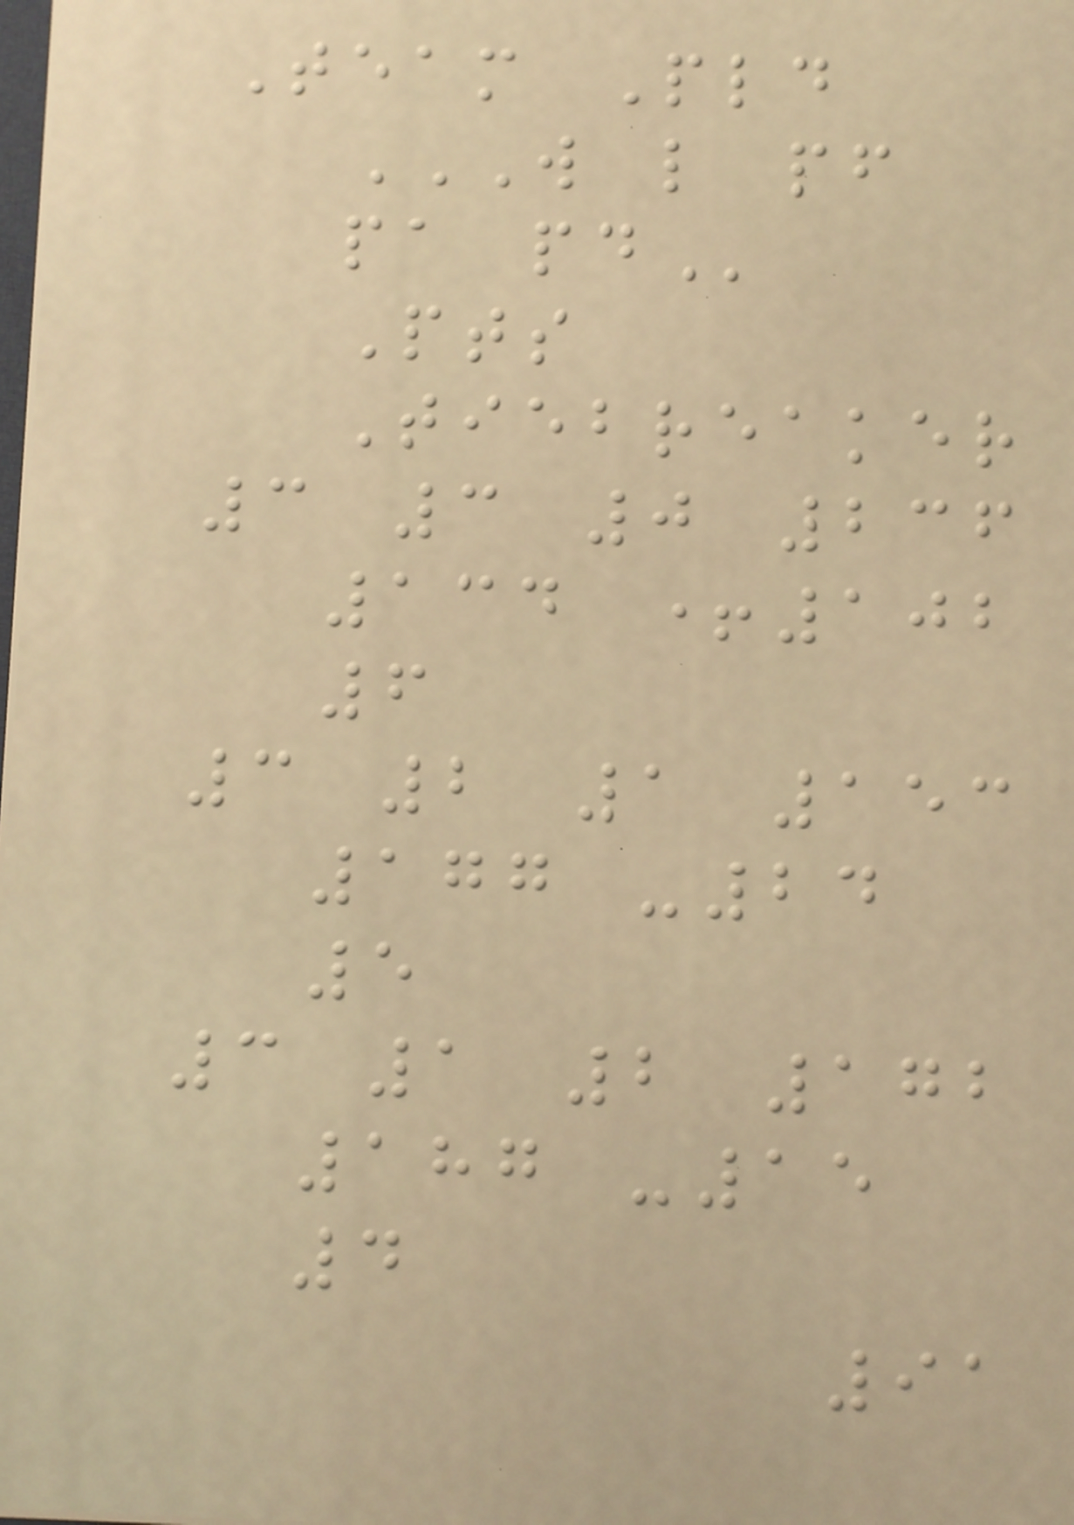Team Pld
W L PF
PA PD
Pts
Tiebreaker
3 3 0 236
134 +102
6
3 2 1 153
177 -24
5
3 1 2 172
187 -15
4
91
